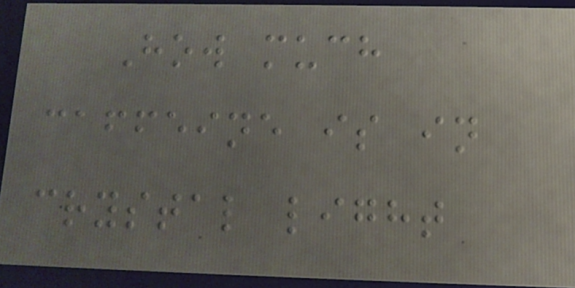How much
caffeine is in
crystal light
